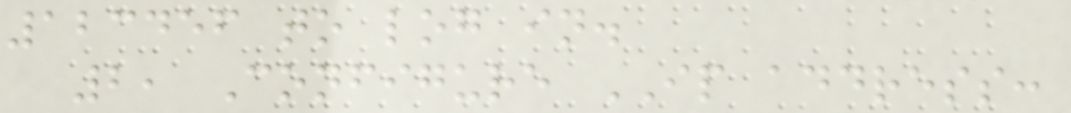123456 to log in.
2, Configure IP address:
